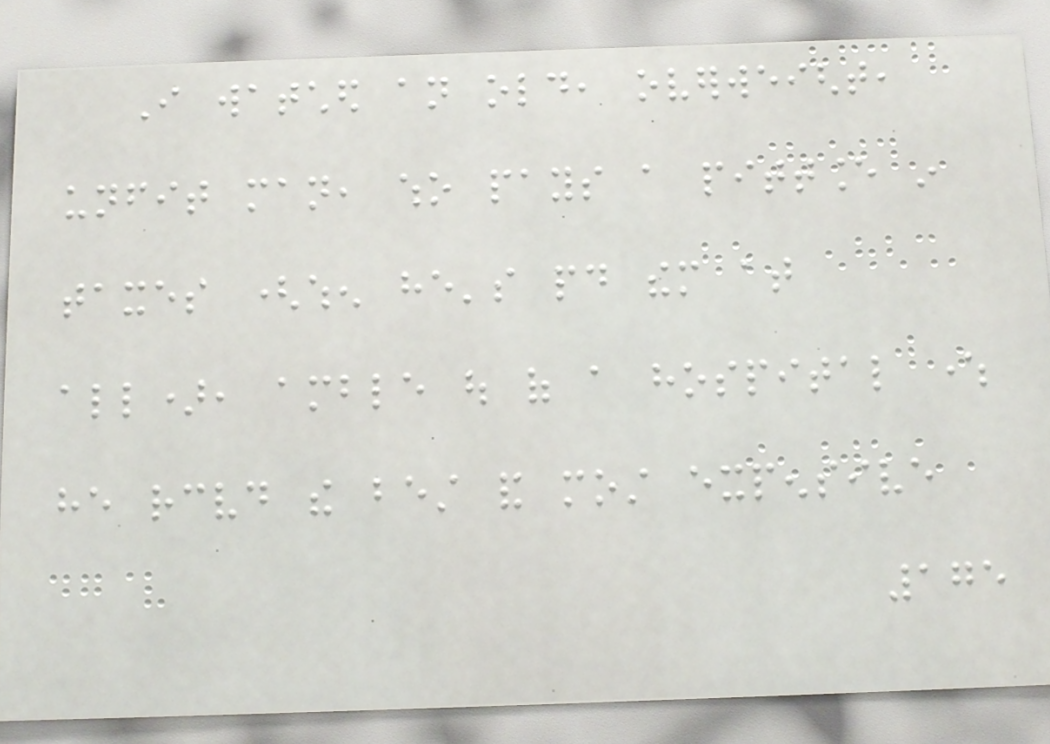I watched an old, overweight,
unfit man, who pays a pittance in
taxes (when he's paid them at
all), amble out of a hospital where
he received the best and most expensive
175
